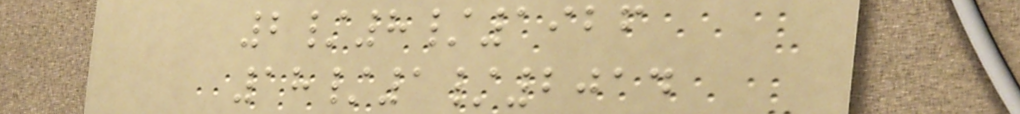2/8/1926
18/1/2014
